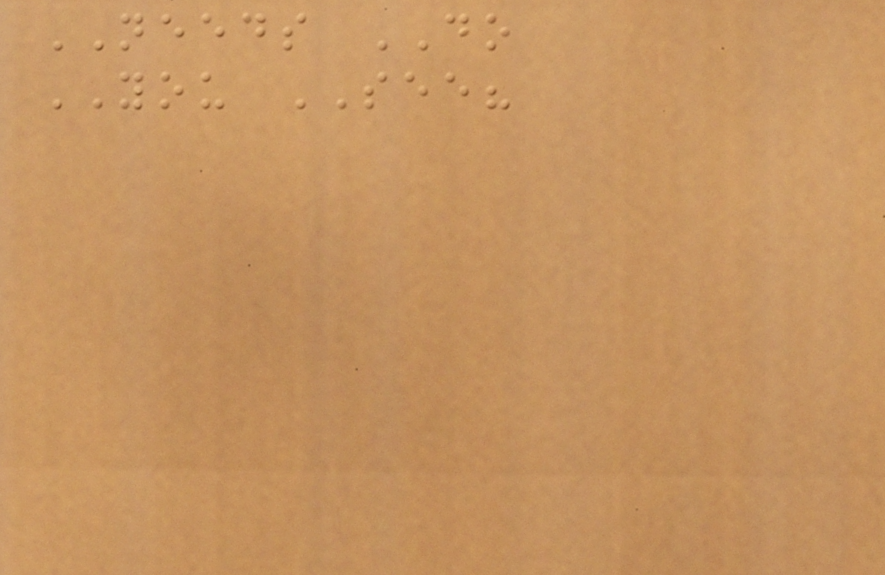NEEDS DO
YOU SEE?
